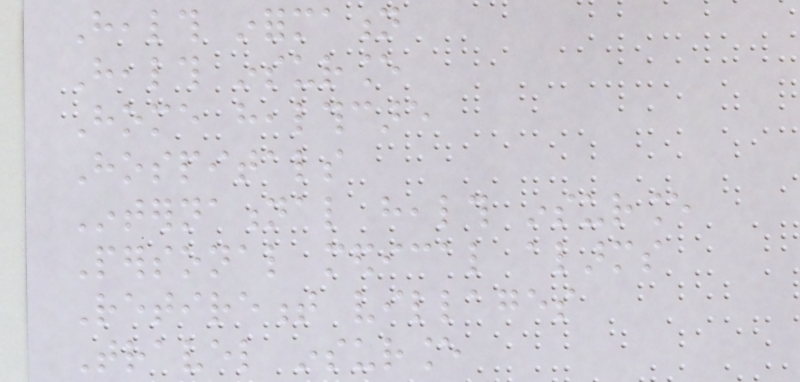Health information
Health insurance
Home healthcare
Hospitals
International health insurance
Personal medical alarms
Retirement villages
Travel insurance
